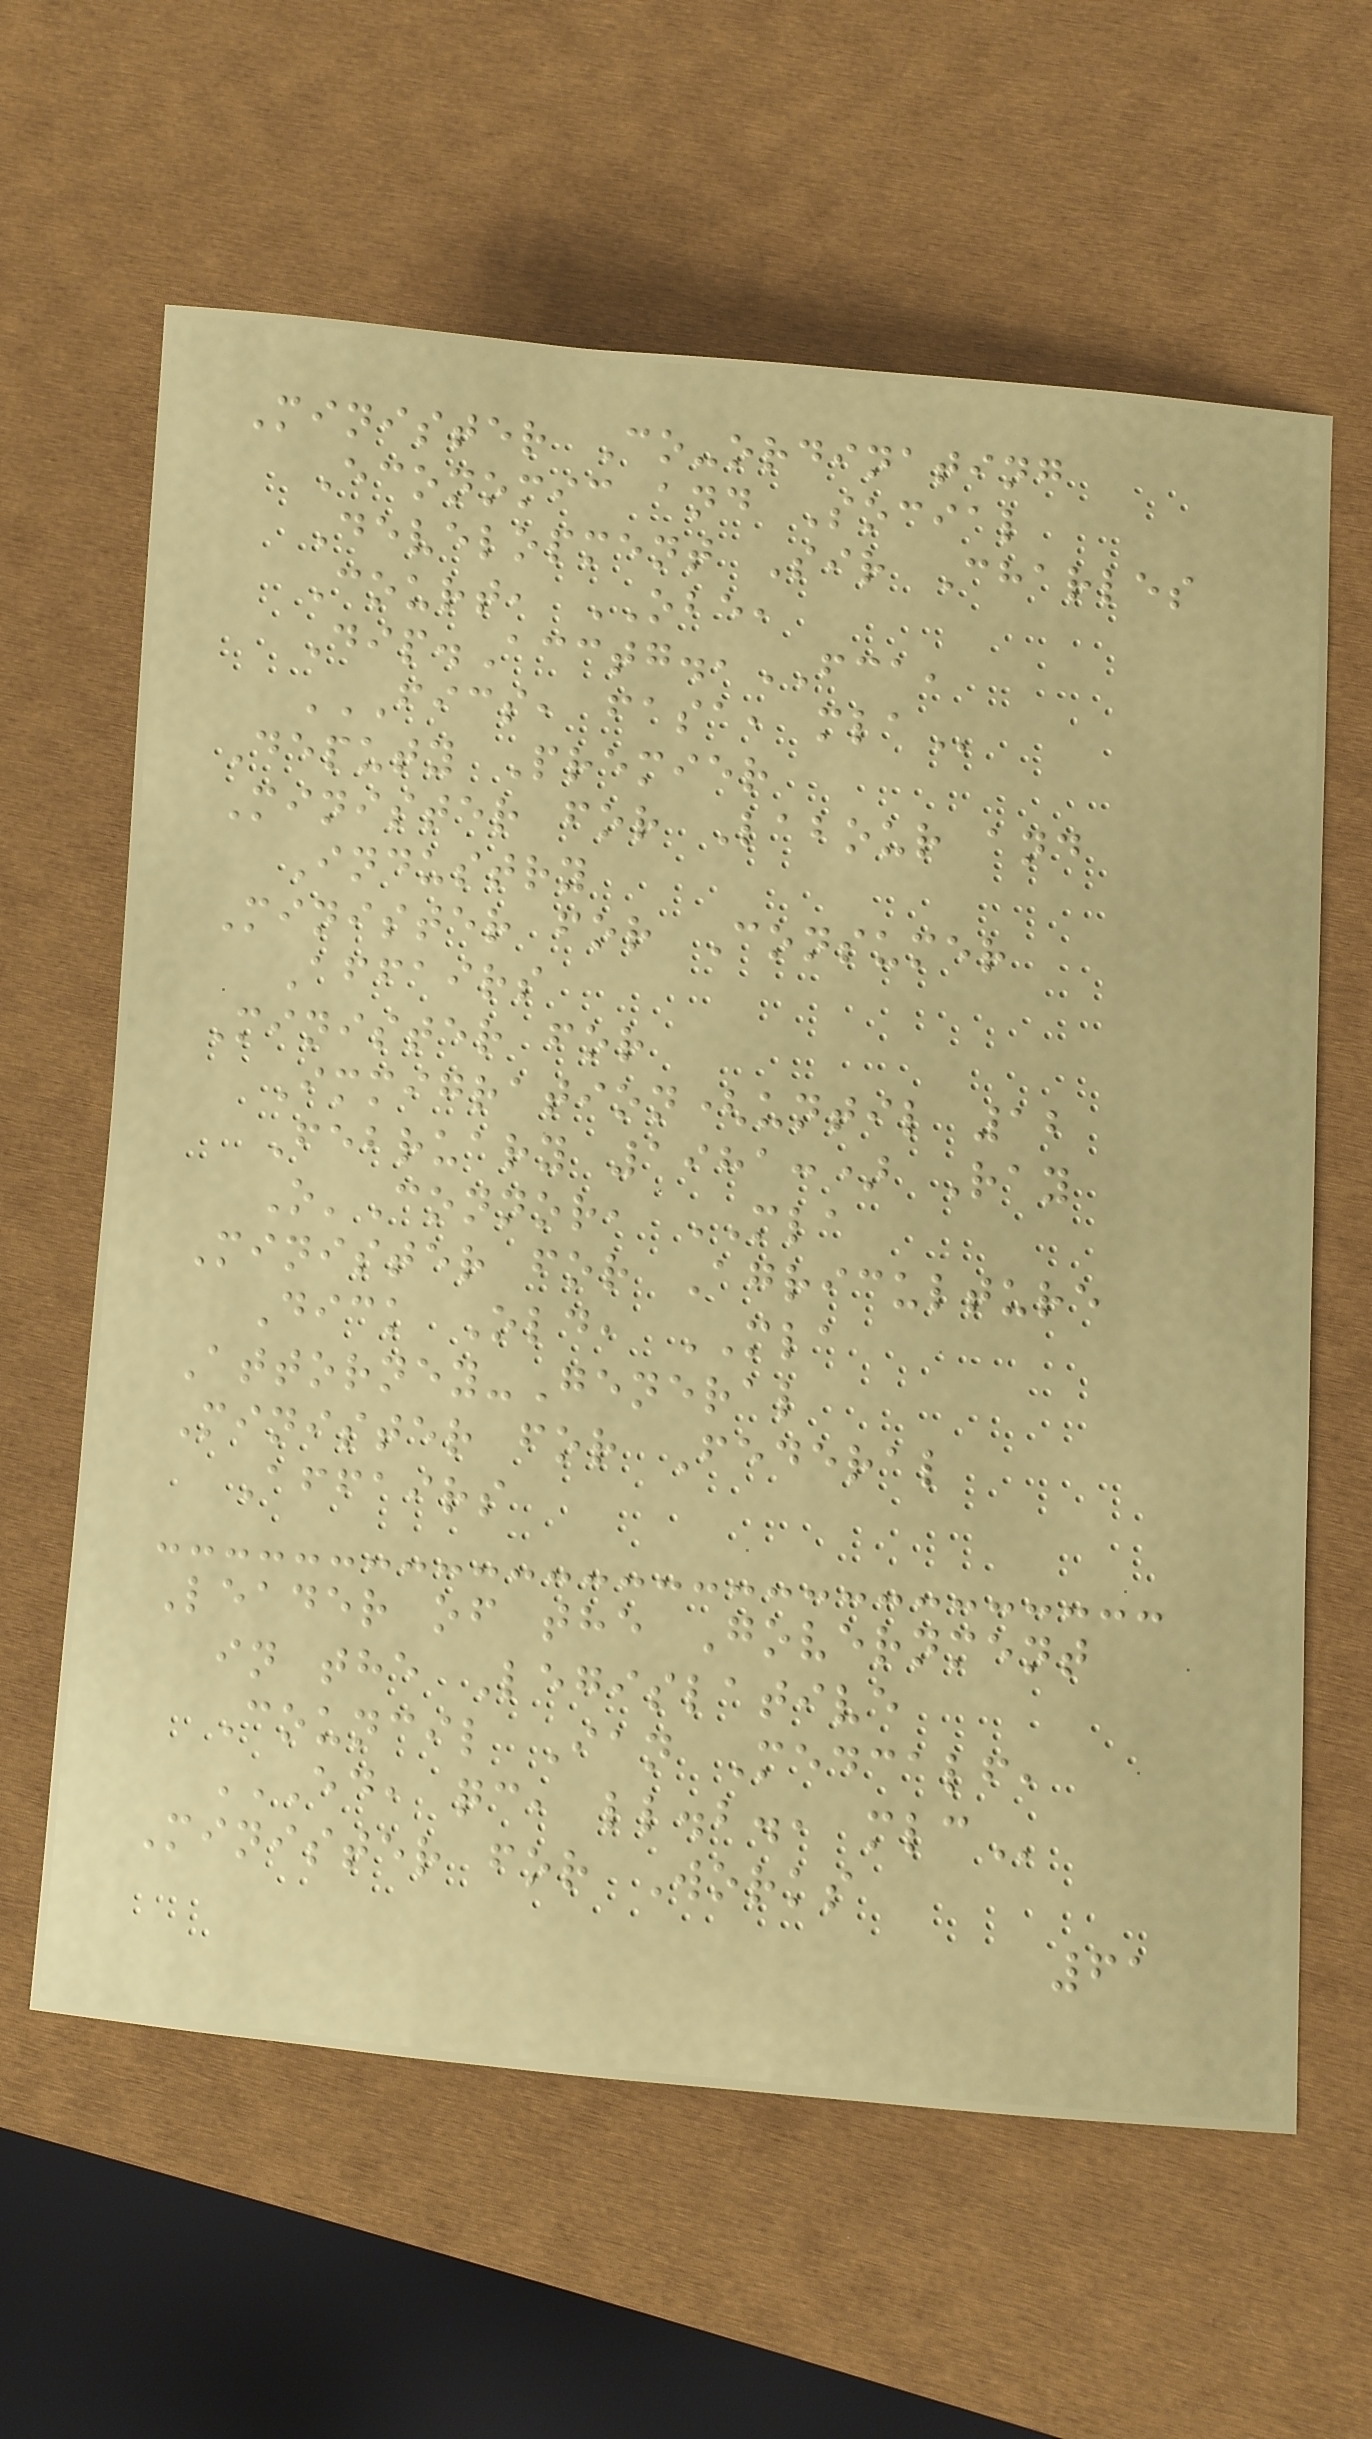Minister Co-ordinating
Economic and Social
Development Sir Charles
Court, OBE,
Dip.Acctg.,FCA,
FICS, FASA, MLA
Deputy Premier
Minister for Labour and
Industry
Minister for Consumer
Affairs
Minister for
Immigration(until 12
February 1981:) Ray
O'Connor, MLA
Minister for Agriculture
Dick Old, MLA
Attorney-General
Minister for Federal
Affairs
Leader of the Government
in the Legislative
Council Ian Medcalf,
ED, QC, LL.B., MLC
Minister for Works
61
